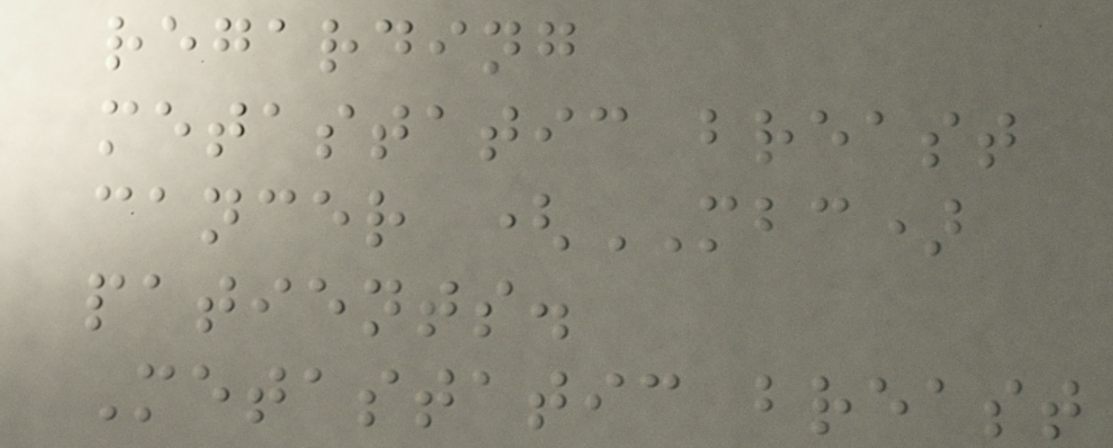regarding
metastatic breast
cancer (MBC)
patients.
Metastatic breast
